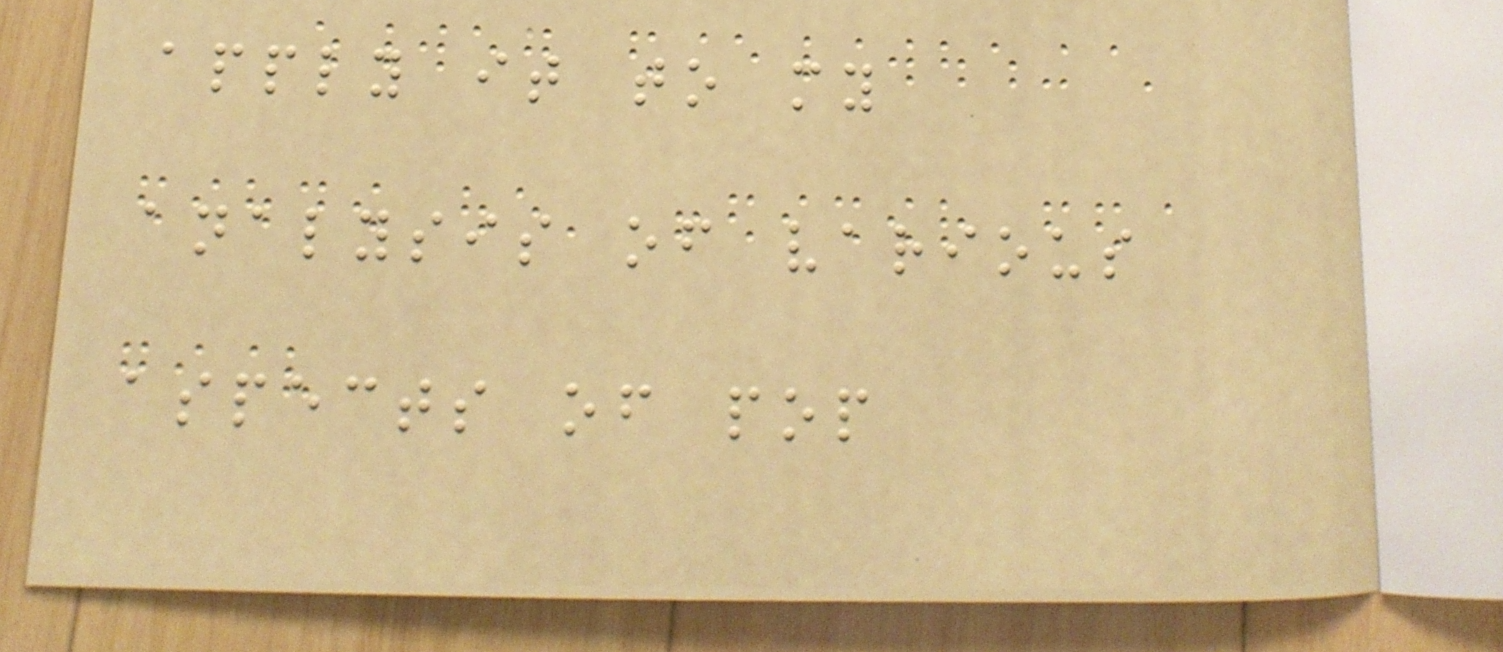apply it to my
analysis of various
aspects of pop
